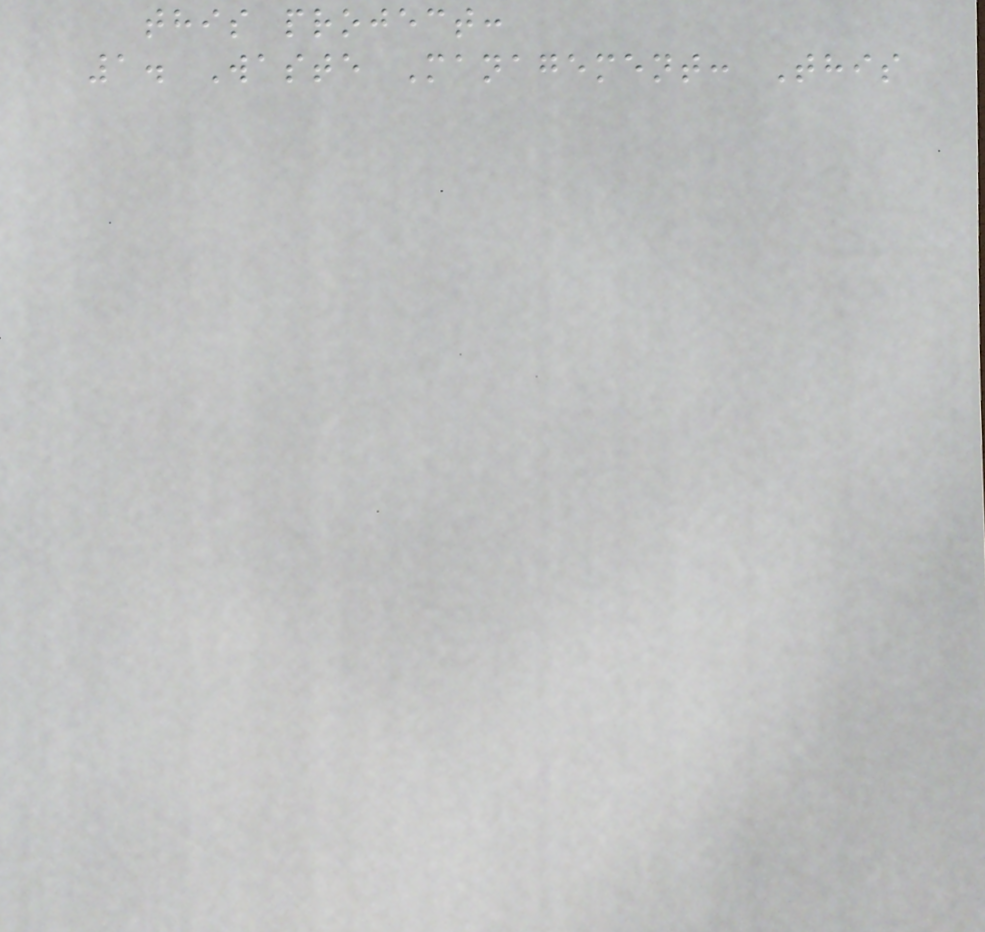this project:
1. Waste Management: This
